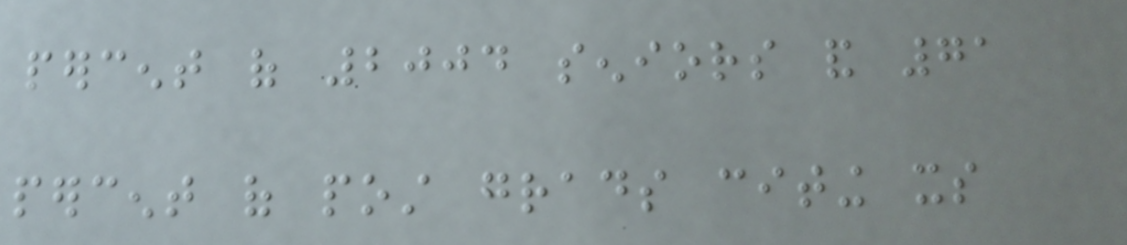percent of 2004 seniors and 71
percent of post grads citing its
